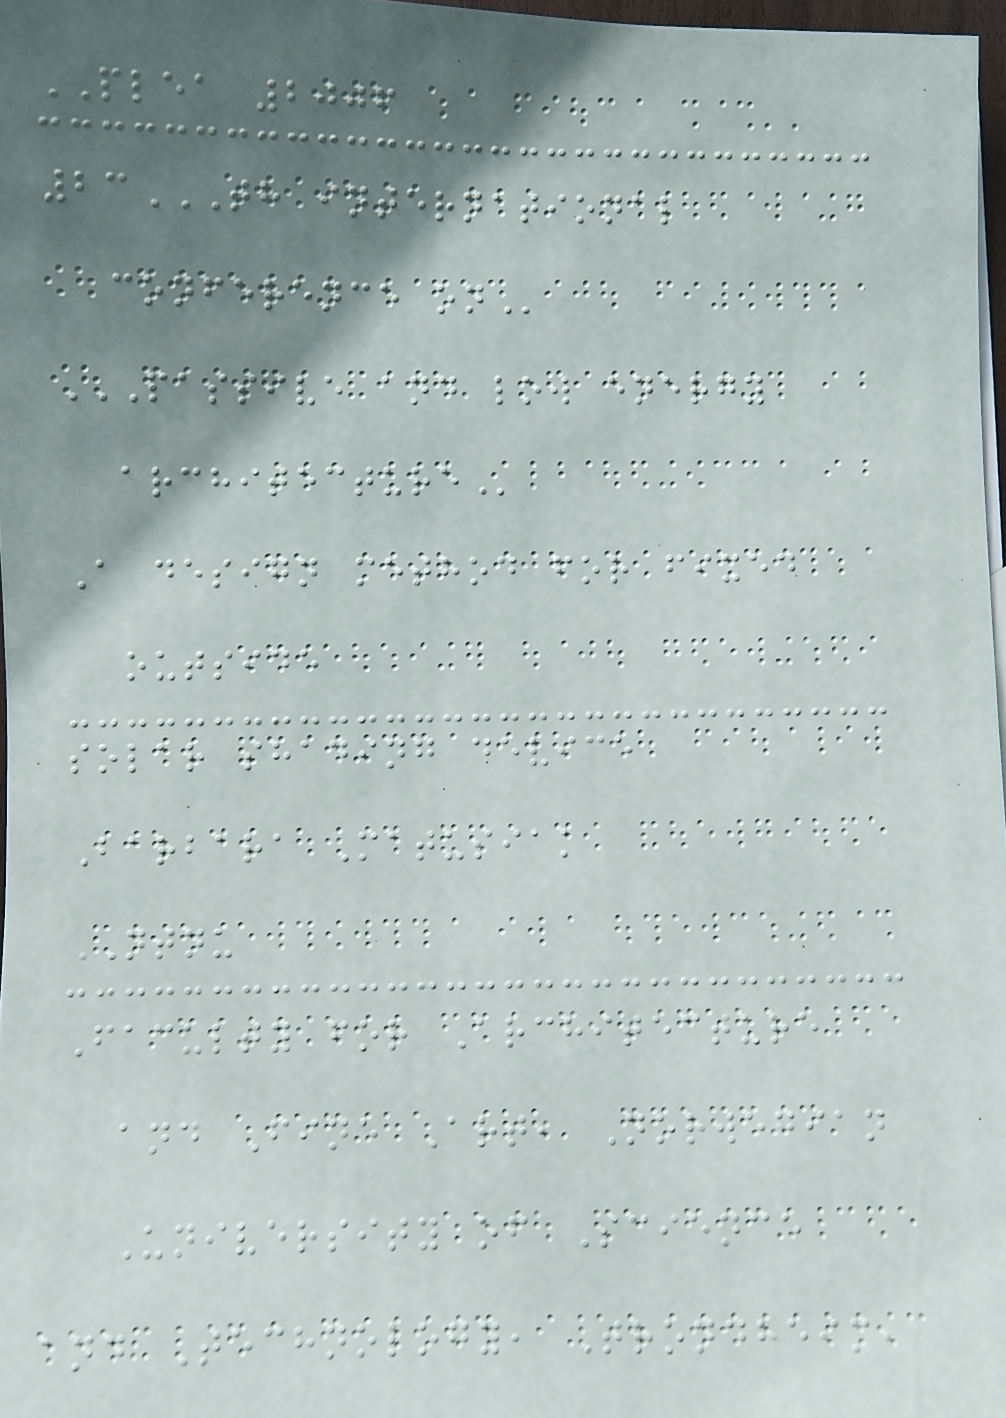PLEA 2006
23TH INTERNATIONAL
CONFERENCE ON
PASSIVE AND LOW ENERGY
ARCHITECTURE
A design method for fixed
outside
solar shading device
Barbara Matusiak
NTNU
Faculty for Architecture
and Fine Art, Norwegian
University of Science
and Technology, Trondheim,
